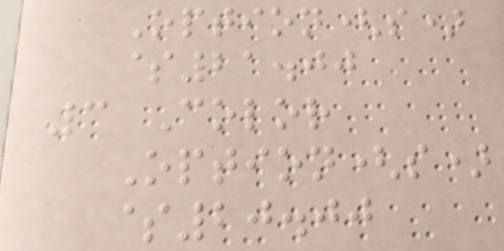Option(s)
$21.00
3 Color
Option(s)
$20.00
